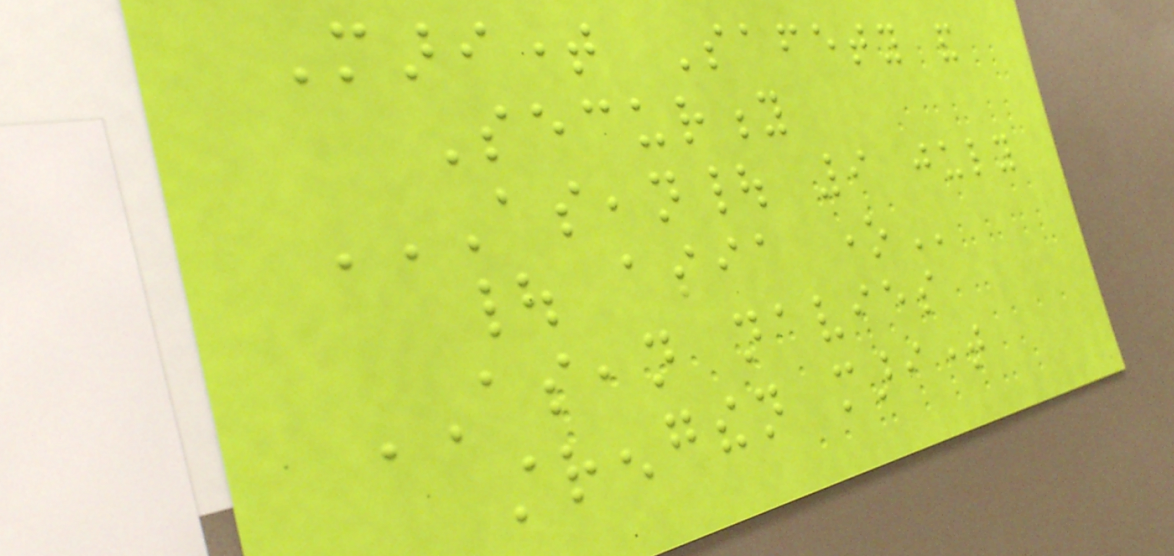Maritime Safety and
Security
ASEAN| 9 JULY
| ASIA ONE
ASEAN navies
strengthen maritime
